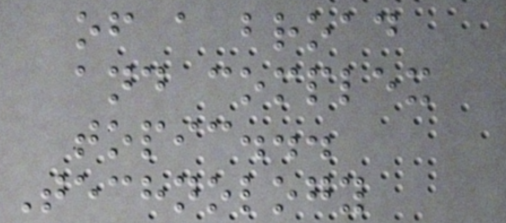of a broad
and complex
topic...
Technology
